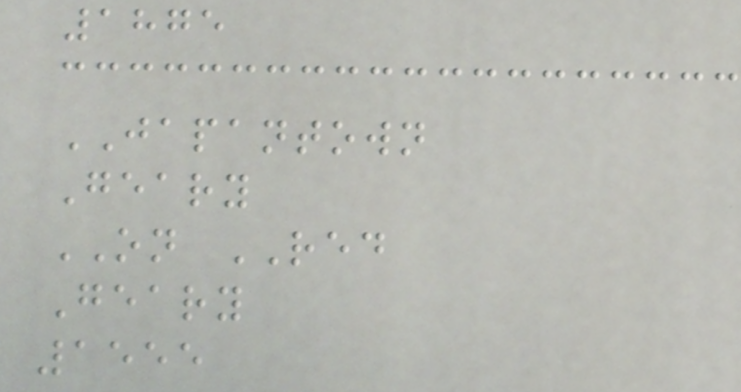1875
JAPANTOWN
Geary
ON RED
Geary
1555
